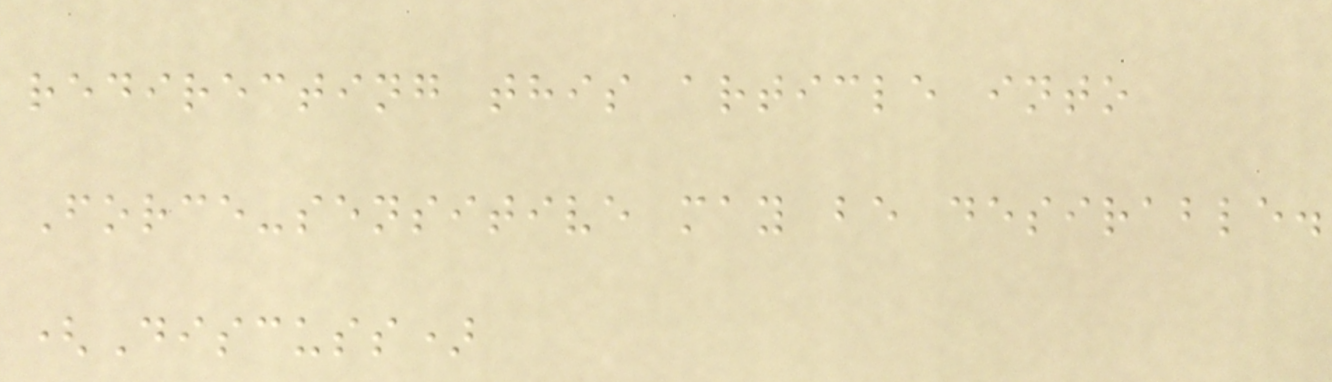redirecting this article into
Force-sensitive may be desirable.
(Discuss)
